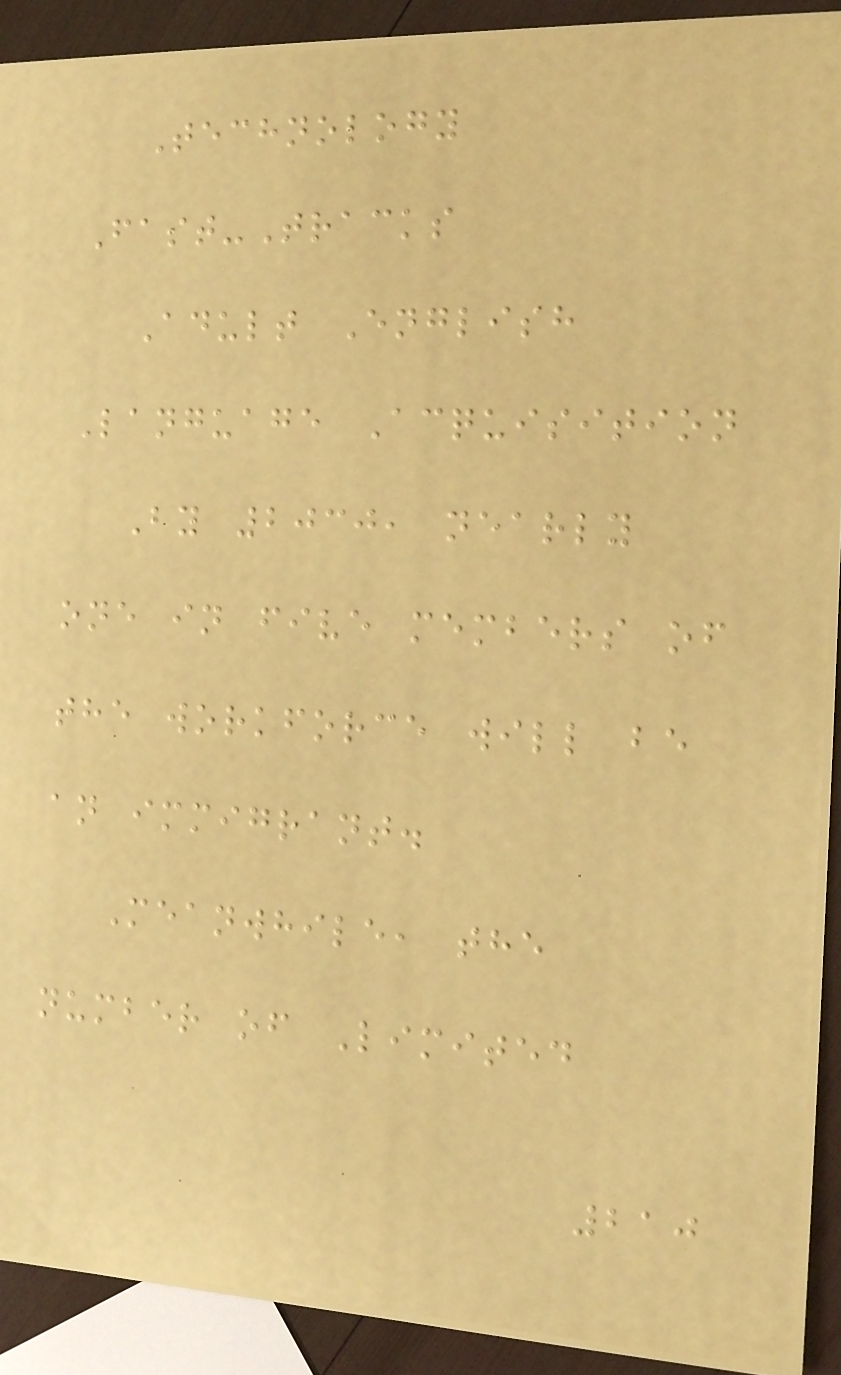Technology
Fast-Tracks
Adult English
Language Acquisition
By 2030, nearly
one in five members of
the workforce will be
an immigrant.
Meanwhile, the
number of Limited
210
